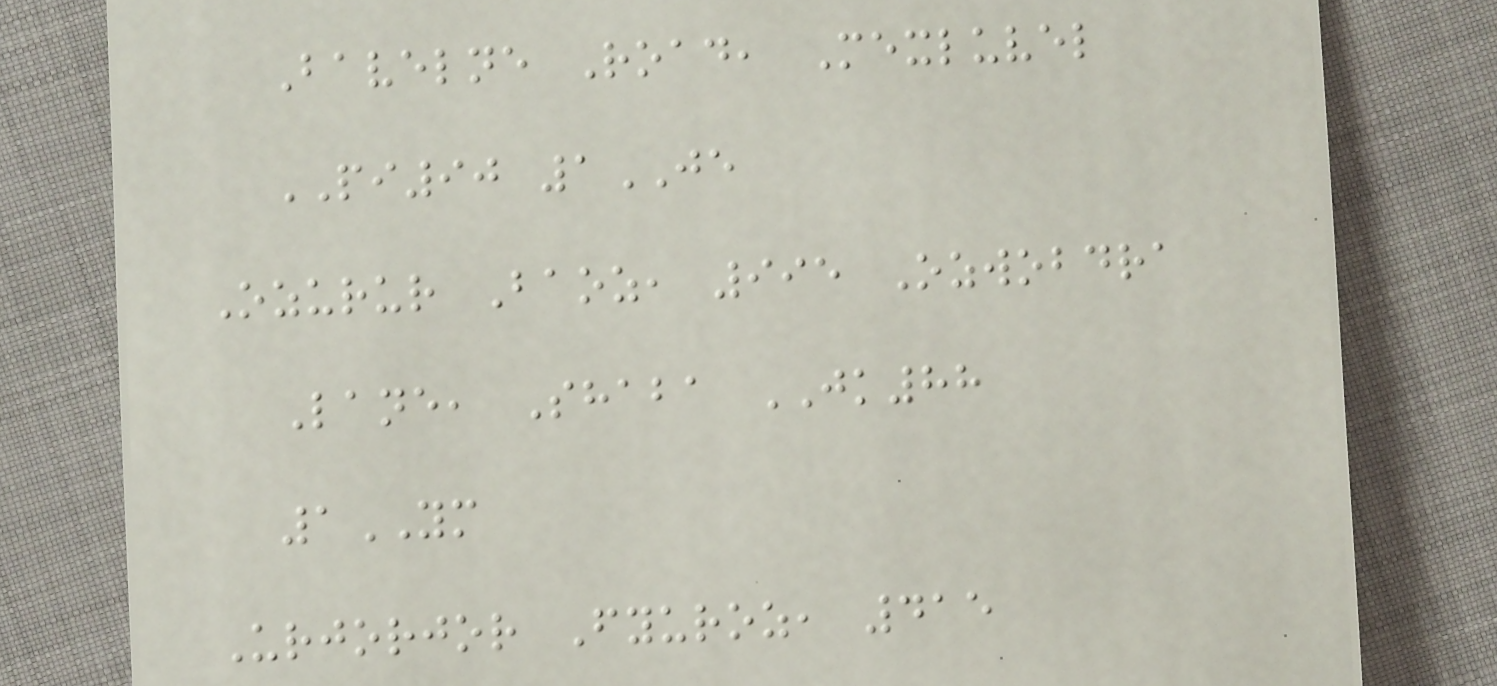Bavelne Road, Mexluvel
PI90 1JE
Ozurur Baoz, 995 Ozwobdra
Lane, Shaba JK88
1YM
Urjorjor Fyuroz, 415
